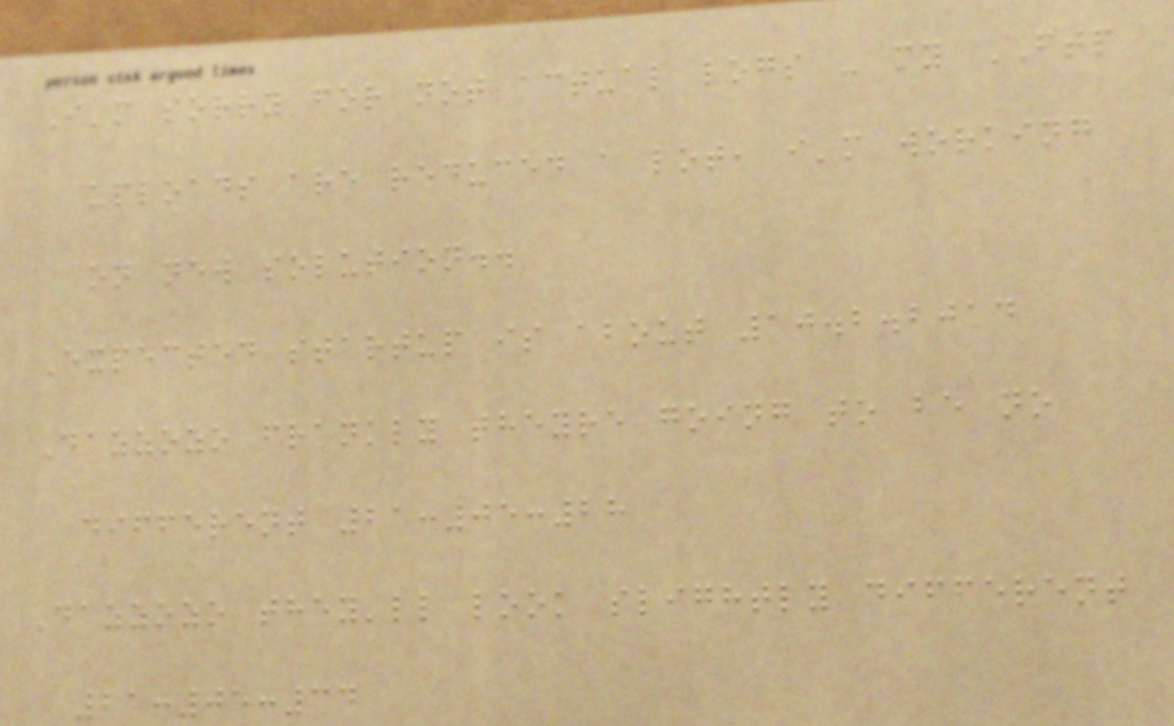I'm sorry for not actual logs - my FTP
uploads are reduced a lot, i'm working
on new solution..
Expected startup is about 10.2.2014
Dazzozo frankly theyre going to be no
different 21:05:28
Dazzozo they'll look slightly different
21:05:34
